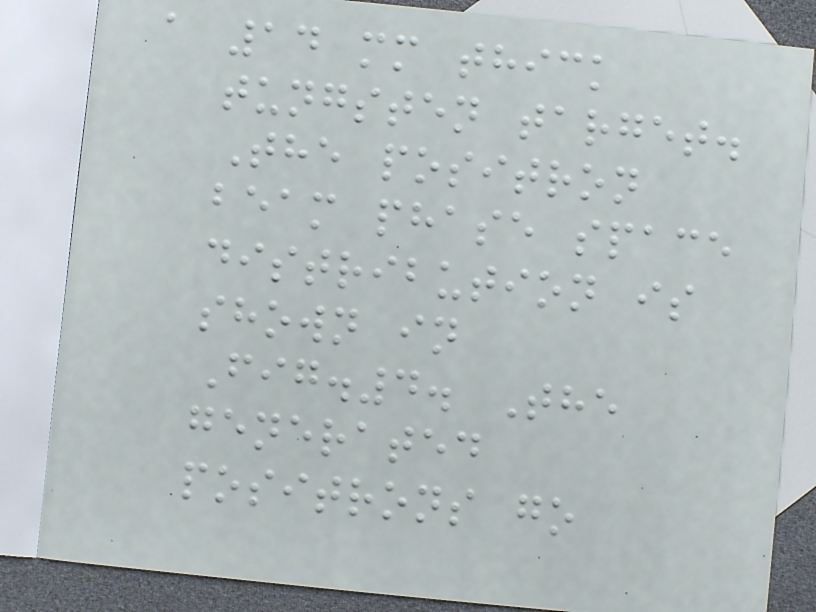a 14 mm thick
tungsten target.
The positron
beam phase space
distribution is
shown in
Fig.4. The
generated
positrons go
